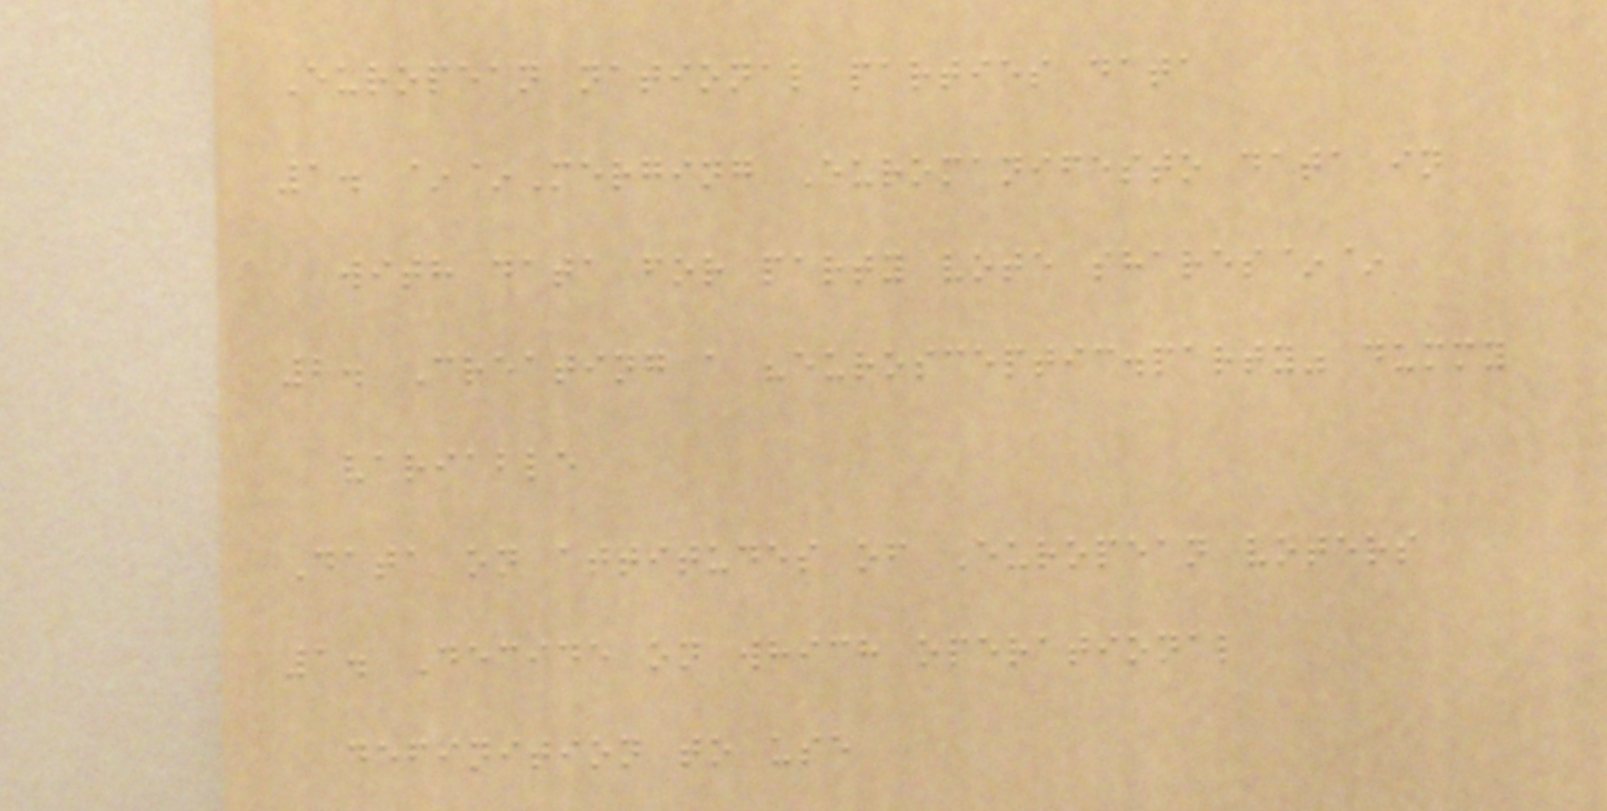European national parties data
1. ~~Merging Euromanifesto data in
with data for party vote shares~~
2. Creating a "eurosceptic.party" dummy
variable
Data on attitudes of European voters
1. Decide on which operational
definition to use
